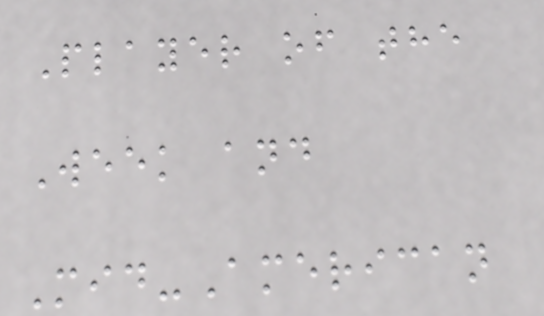Player of the
Week and
Mid-American
